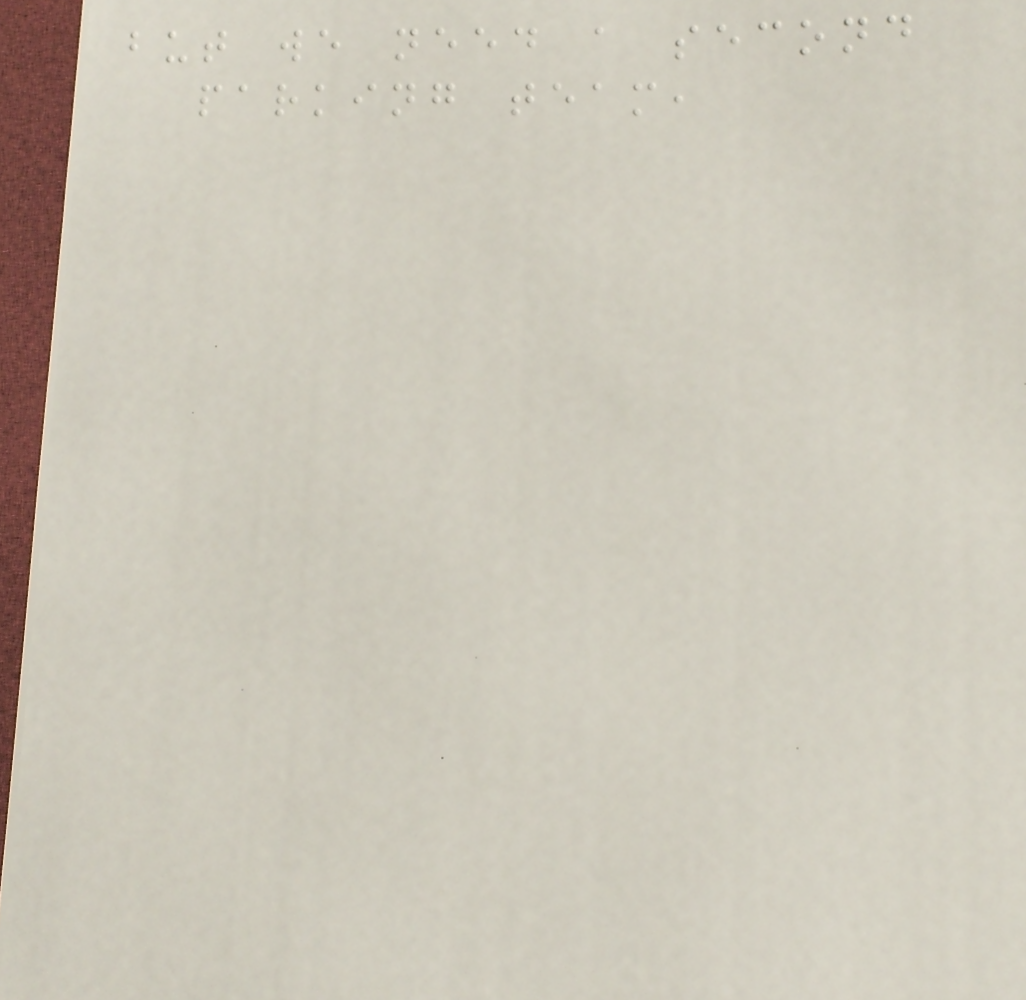but we need a second
parking team,
